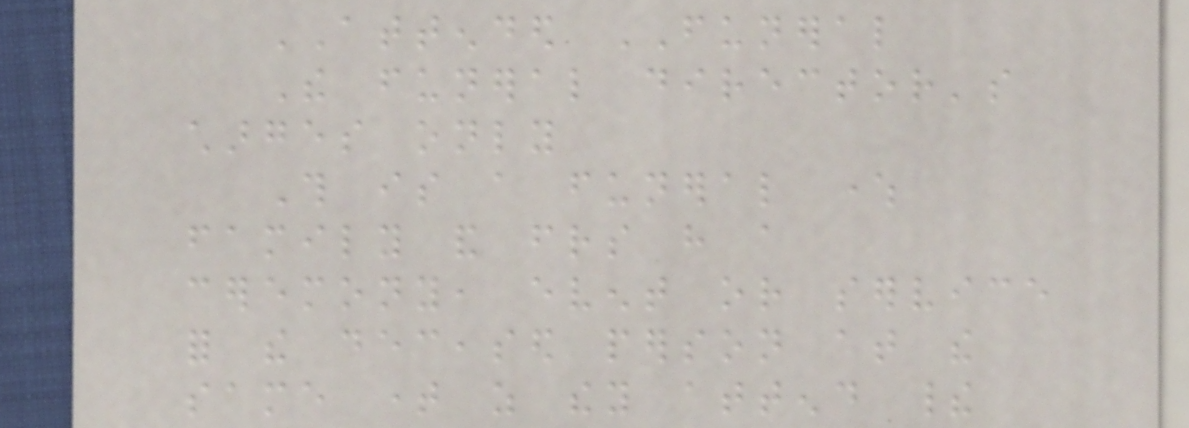ATTENDED FUNERAL
The funeral director's
charges only
This is a funeral where
family and friends have a
ceremony, event or service
for the deceased person at the
same time as they attend their
